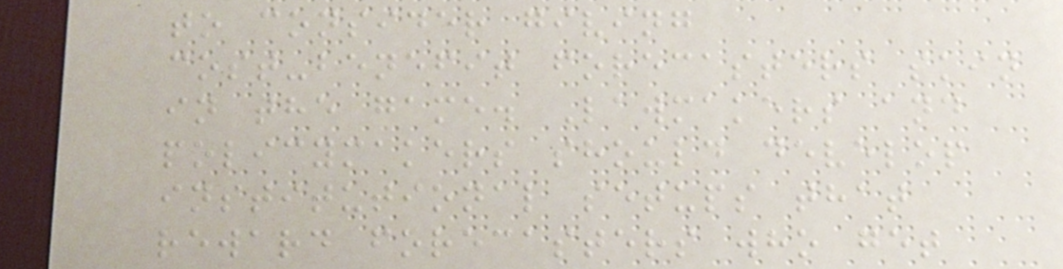to consider giving
cost-benefit forecasters skin
in the game. Lawmakers and
policymakers should develop
institutional setups that
reward forecasters who get
